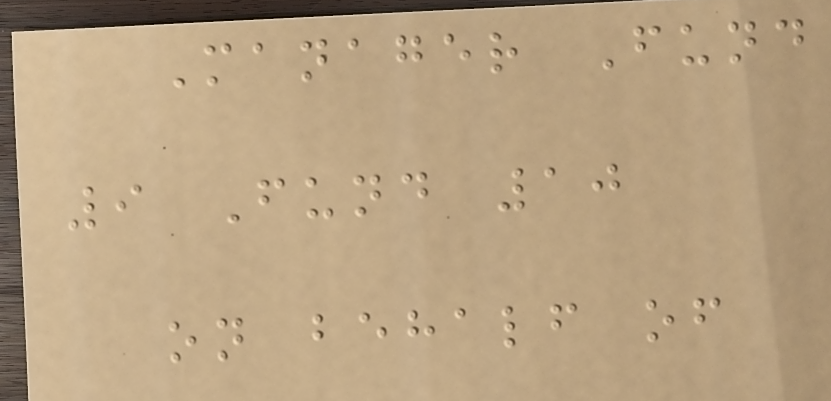Manager Fund
9 Fund 10
on behalf of
